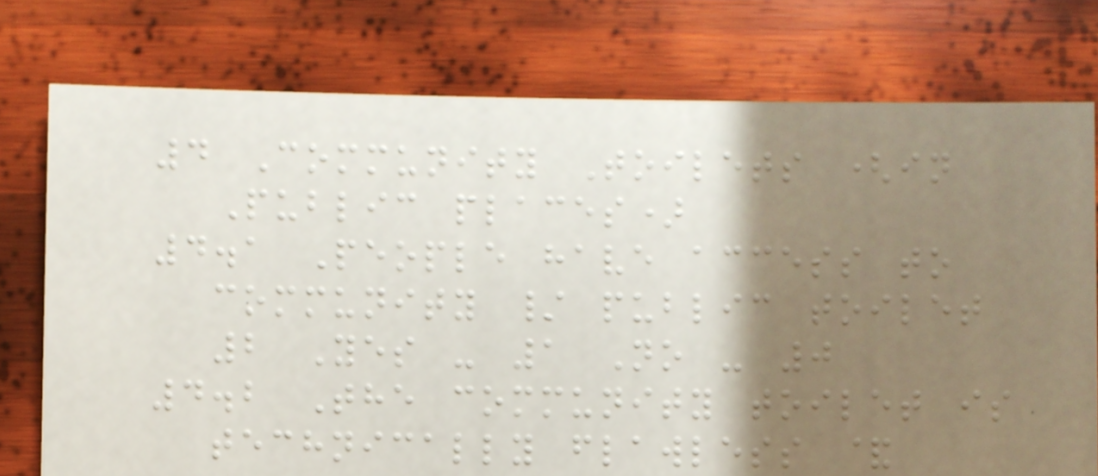4 Community Toilets (in
Public places)
4.1 People have access to
community / public toilet
2 Yes - 1 No - 0
4.2 The community toilet is
technically flawless &
